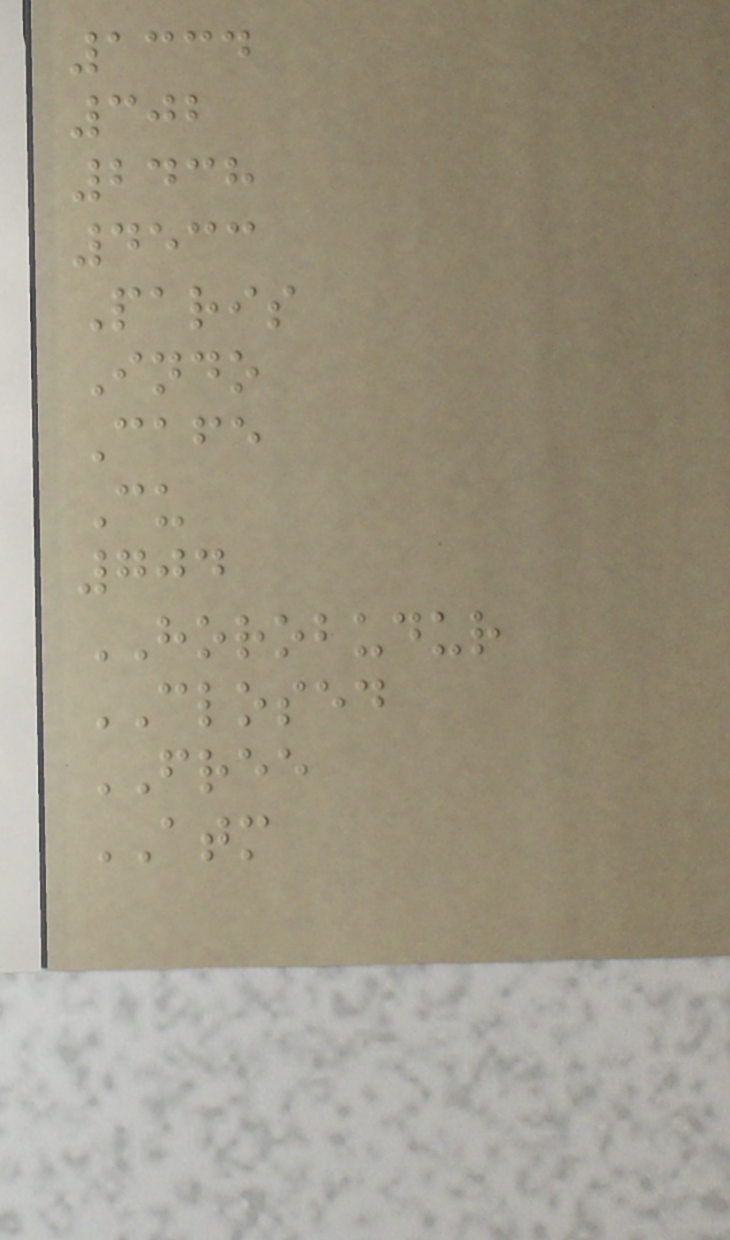1334
302
2438
4533
Paris
Indo
Cafe
Cu
704
HOROBUDUR
CLOSED
FREE
ATM
